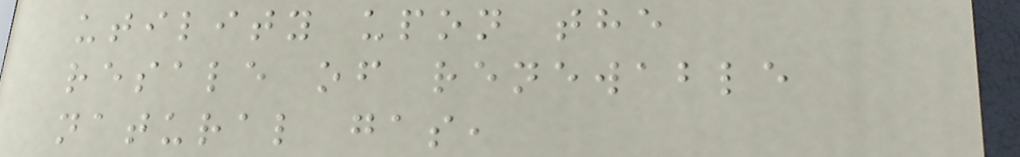utility upon the
resale of renewable
natural gas,
